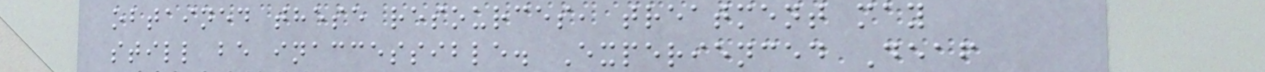obtained these resources, treatment may
still be inaccessible. Experienced Deaf
